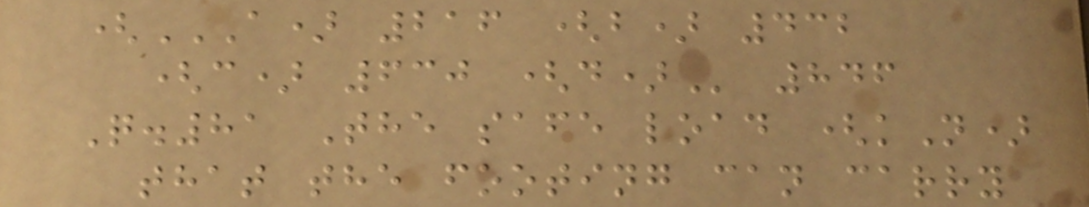(A) 216 (B) 432
(C) 630 (D) 846
Q.81 The safe load (kN)
that the footing can carry
